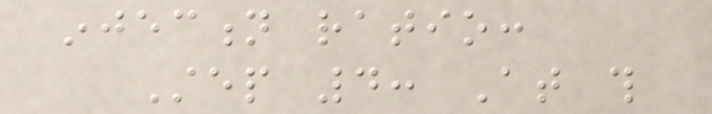injection ratio:
Step 4: At this
